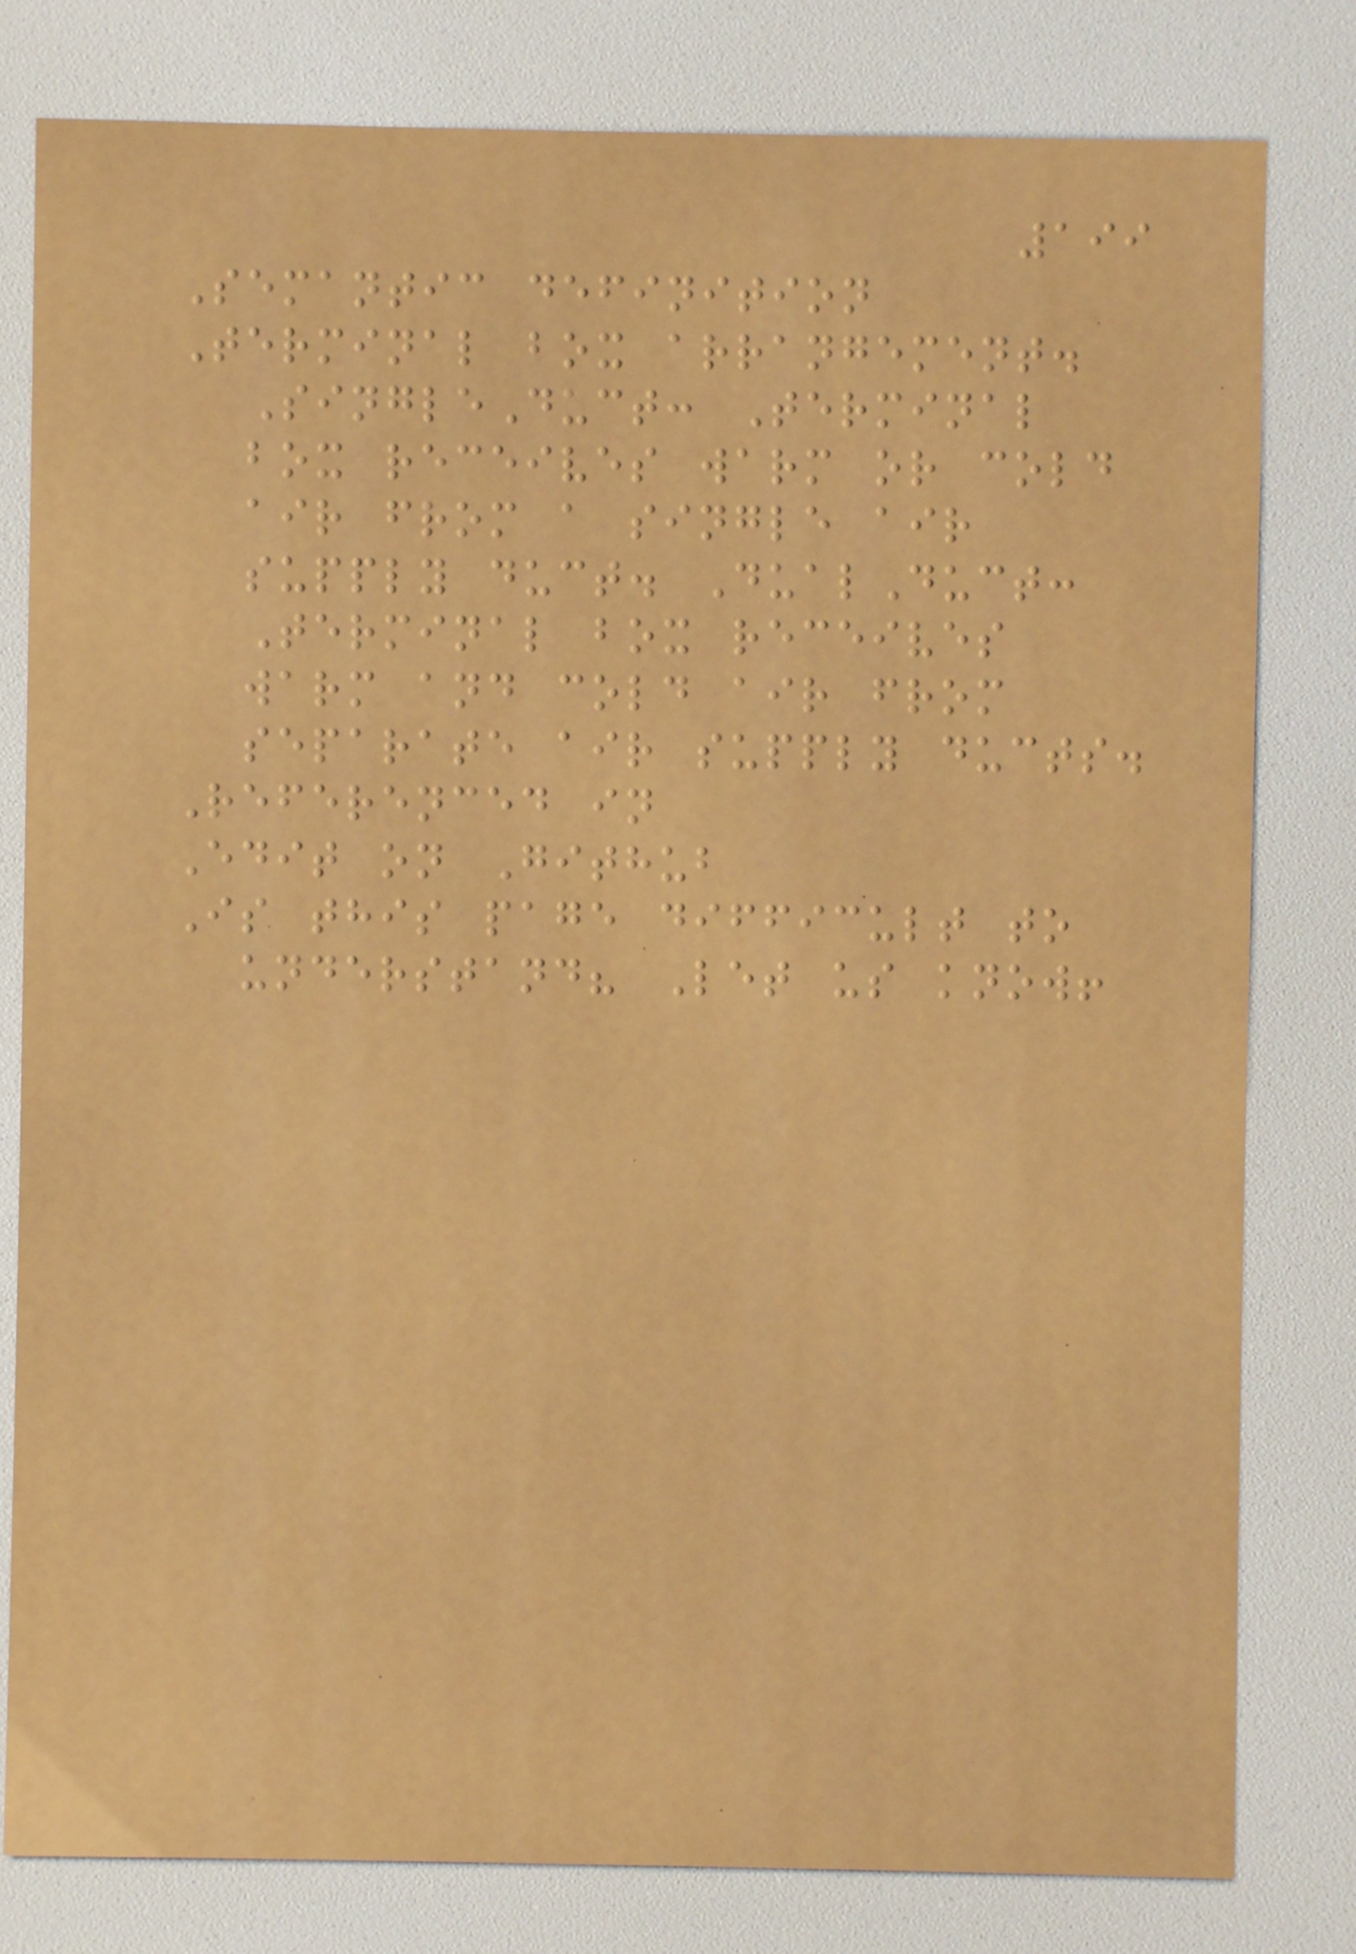199
Semantic definition
Terminal box arrangement.
SingleDuct: Terminal
box receives warm or cold
air from a single air
supply duct. DualDuct:
Terminal box receives
warm and cold air from
separate air supply ducts.
Referenced in
Edit on Github
Is this page difficult to
understand? Let us know!
